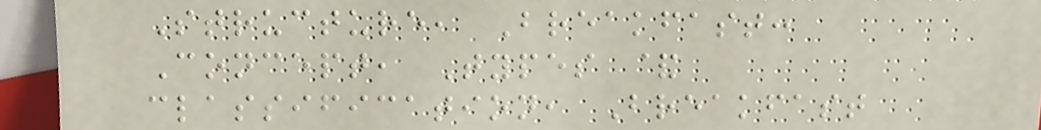Structure, Breakfast:
Concept, Types &
classification, Breakfast
